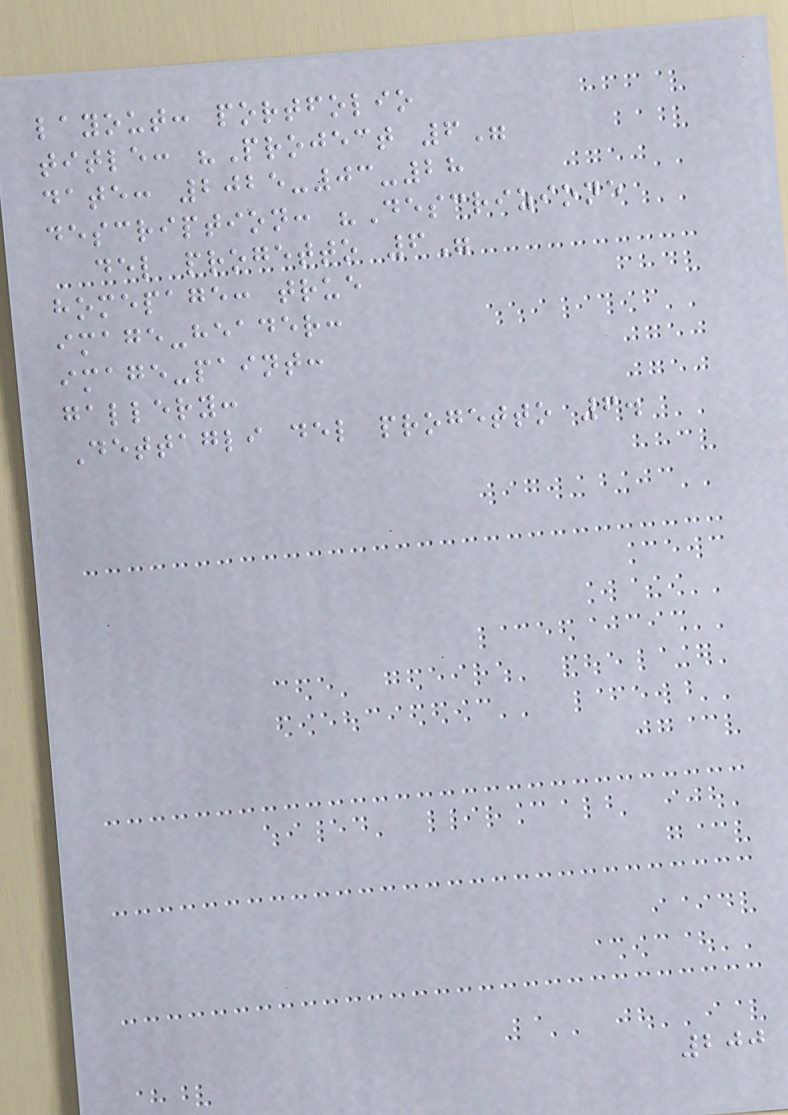layout: portfolio
title: "Project 6"
date: 2025-03-28
description: "Descrizione
del progetto 6"
homepage: true
image-header:
image-paint:
gallery:
Dettagli del progetto 6.
200
